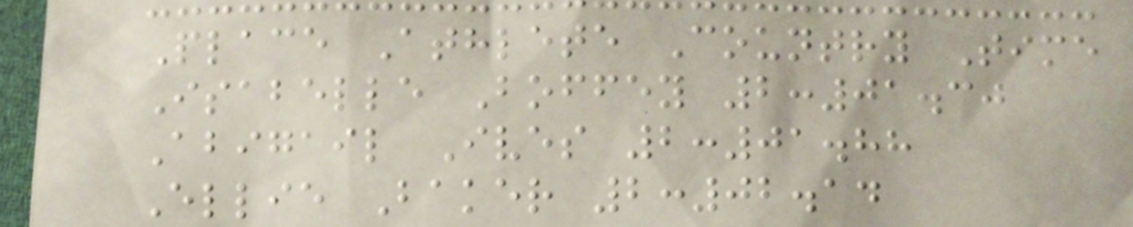Place Athlete Country Time
Isabelle Boffey 2:01.30
Abigail Ives 2:01.88
Ellie Baker 2:02.14
